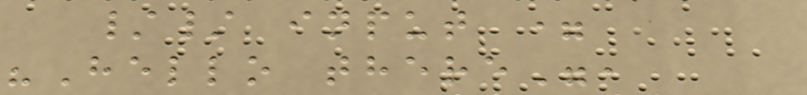// input =
"Hello there",
